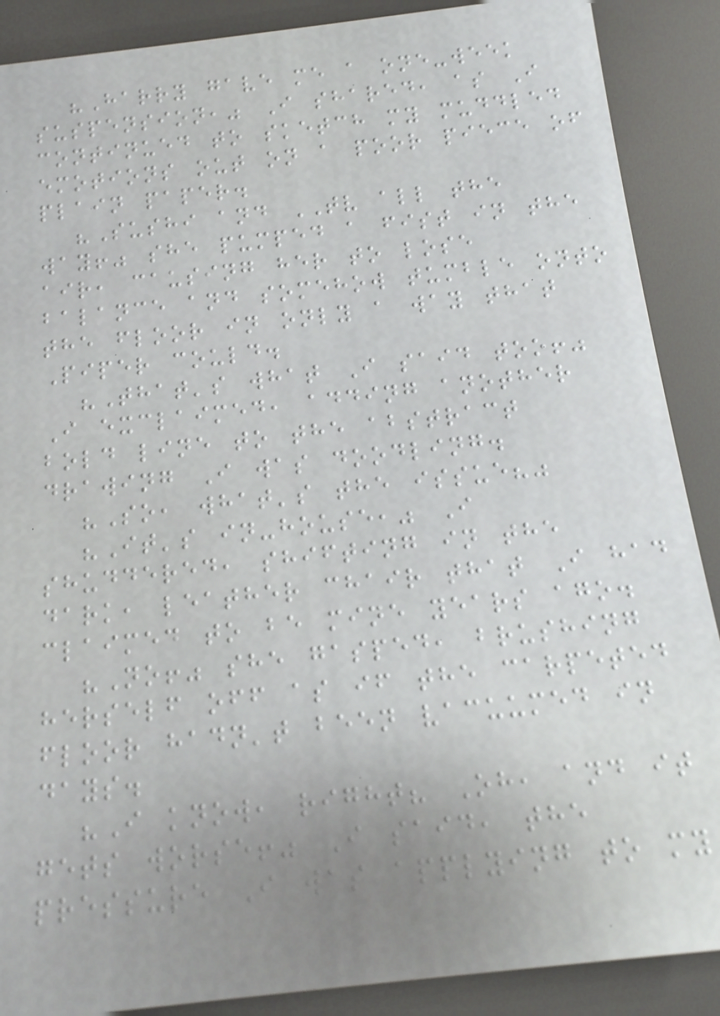"Harry gave me a one-week
suspension," I shared, as I
continued to sketch my muddled
emotions out on a poor piece of
plain paper.
"Sushi and TV all the
way!" she pumped a fist in the
air, causing her to lose
balance and somehow tumble onto
the floor in only a way that
Piper could.
"That's what I said too!"
I exclaimed, adding another
bold line to the abstract
drawing I was doodling.
"So, what's the issue?"
"It's in-house," I
shuddered, shifting in the
dark, leather chair that I had
claimed to be mine years ago.
"No!" she gasped, brushing
herself off as if the carpeted
floor hadn't been vacuumed in
days.
"I know, right? Oh, and it
gets worse!" I said, the
pressure I was applying to my
